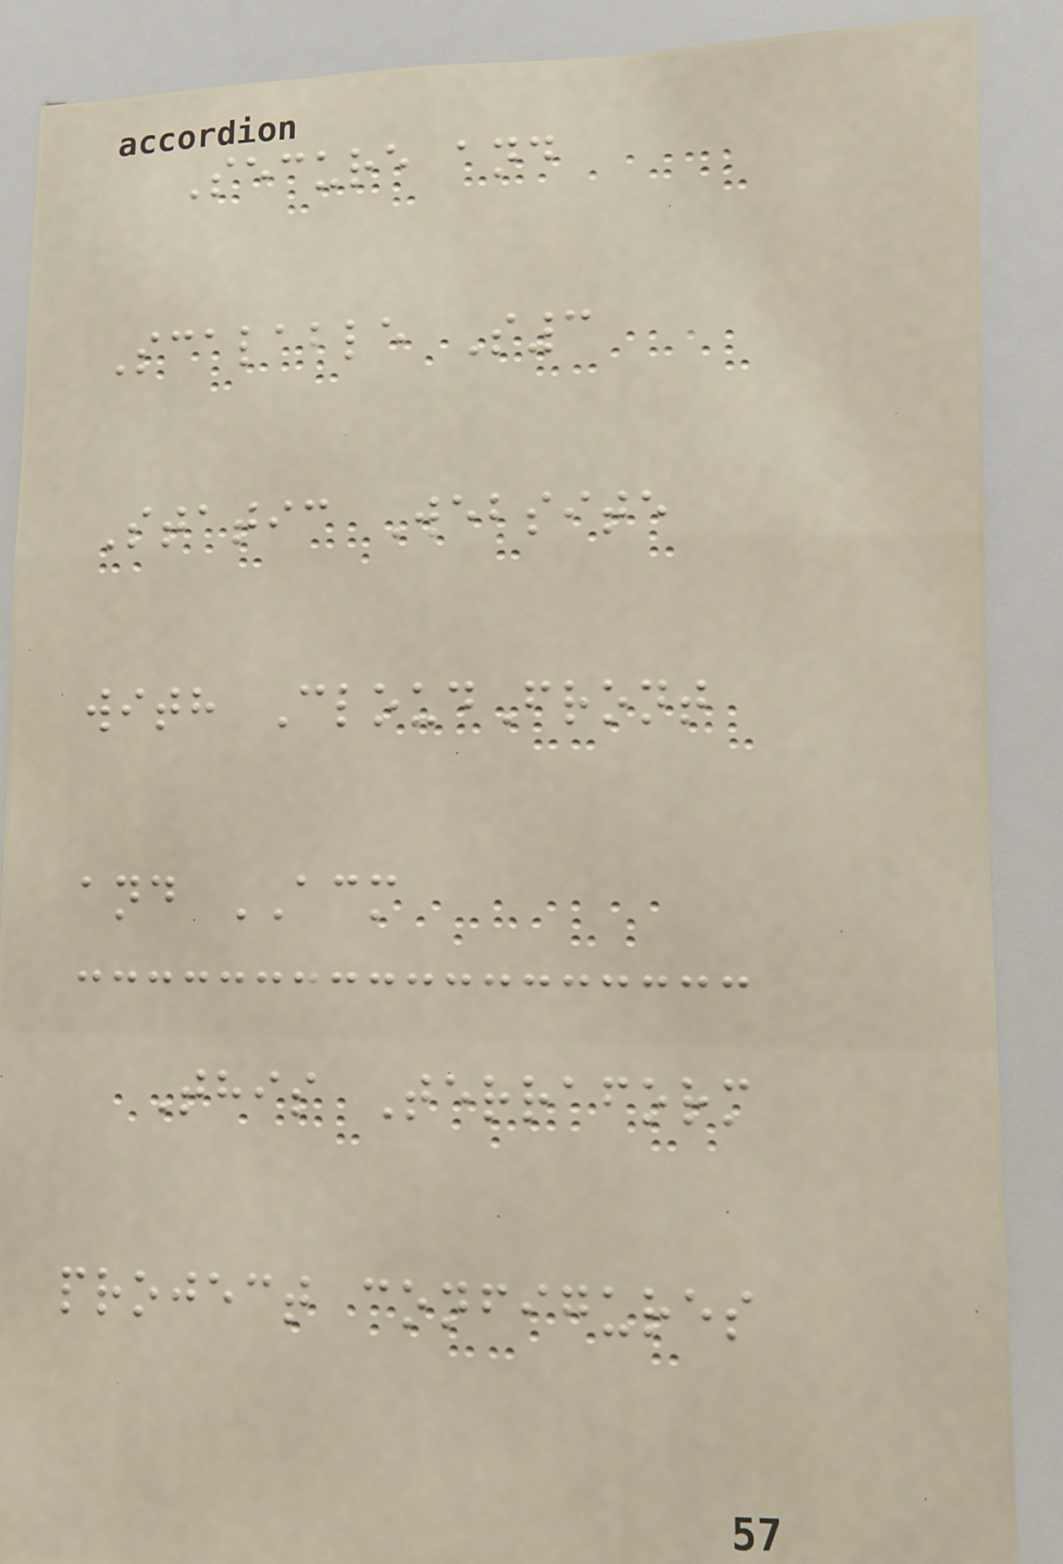Secure and
Scalable S3
Static Website
with CloudFront
and ACM
This Terraform
project configures
